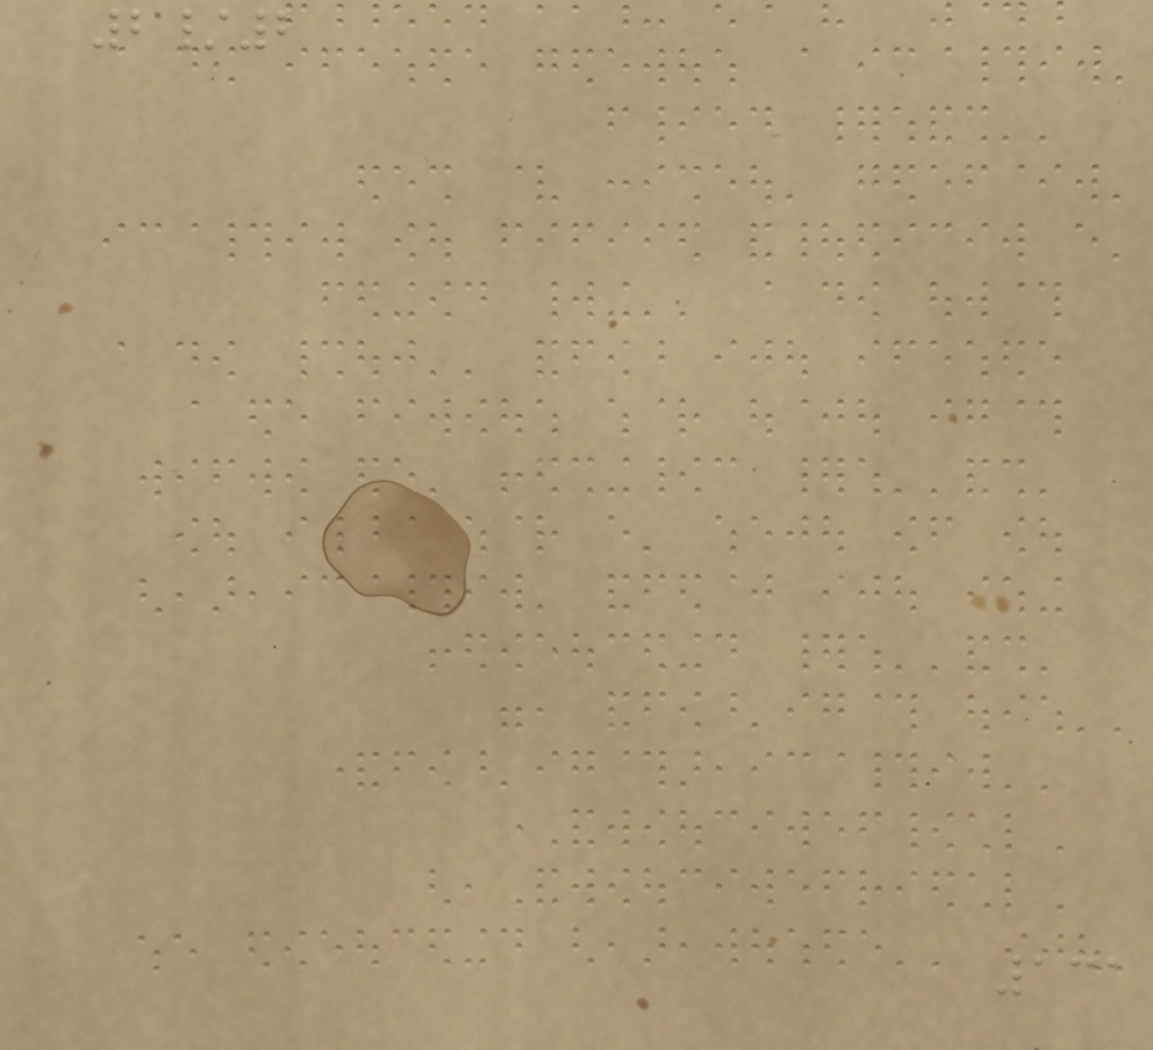2/2
131
